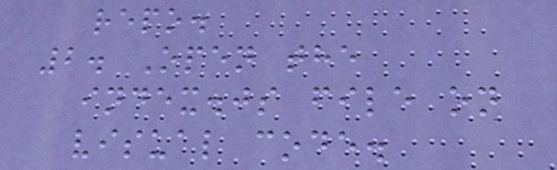repo.
2. Open the
index.js file on
visual code.
